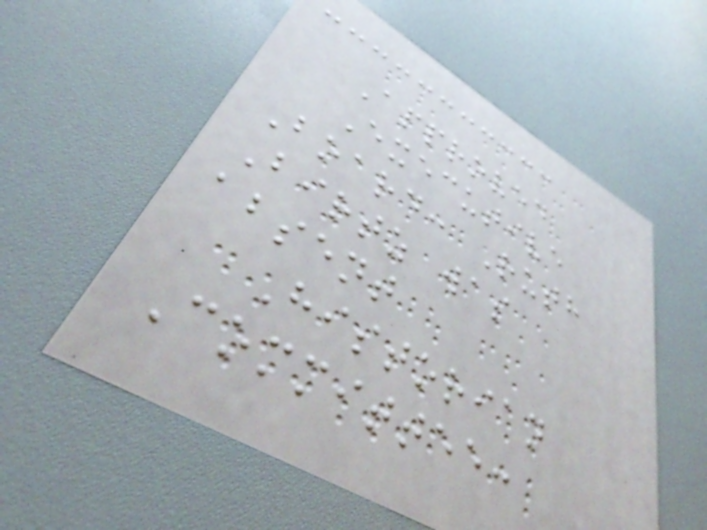Approved
Executive
Board: Ruth
Birtz was
absent
Historian
Committee:
